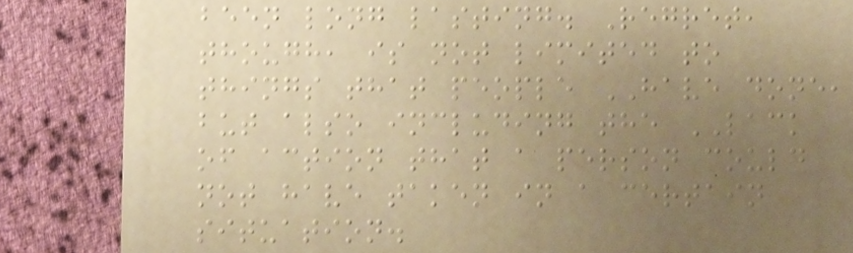been long lasting. Regret,
though, is not limited to
things that people HAVE done,
but also including the LACK
of action that a person could
not have taken in a certain
situation.
